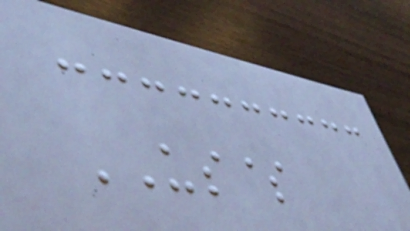US$
